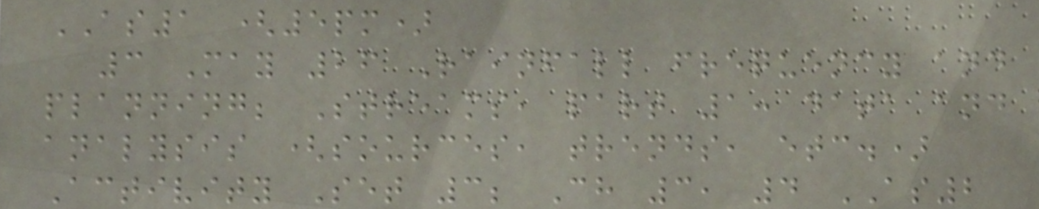AS1 (5pm)
3 May 26 Rainfall frequency and
planning; Streams, part 1: data and
analysis (sources, trends, etc.)
Activity Set 3; Ch 3, 4 AS2
